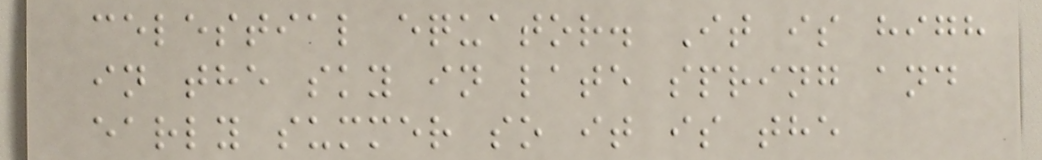celestial equator. It is high
in the sky in late spring and
early summer so it is the
